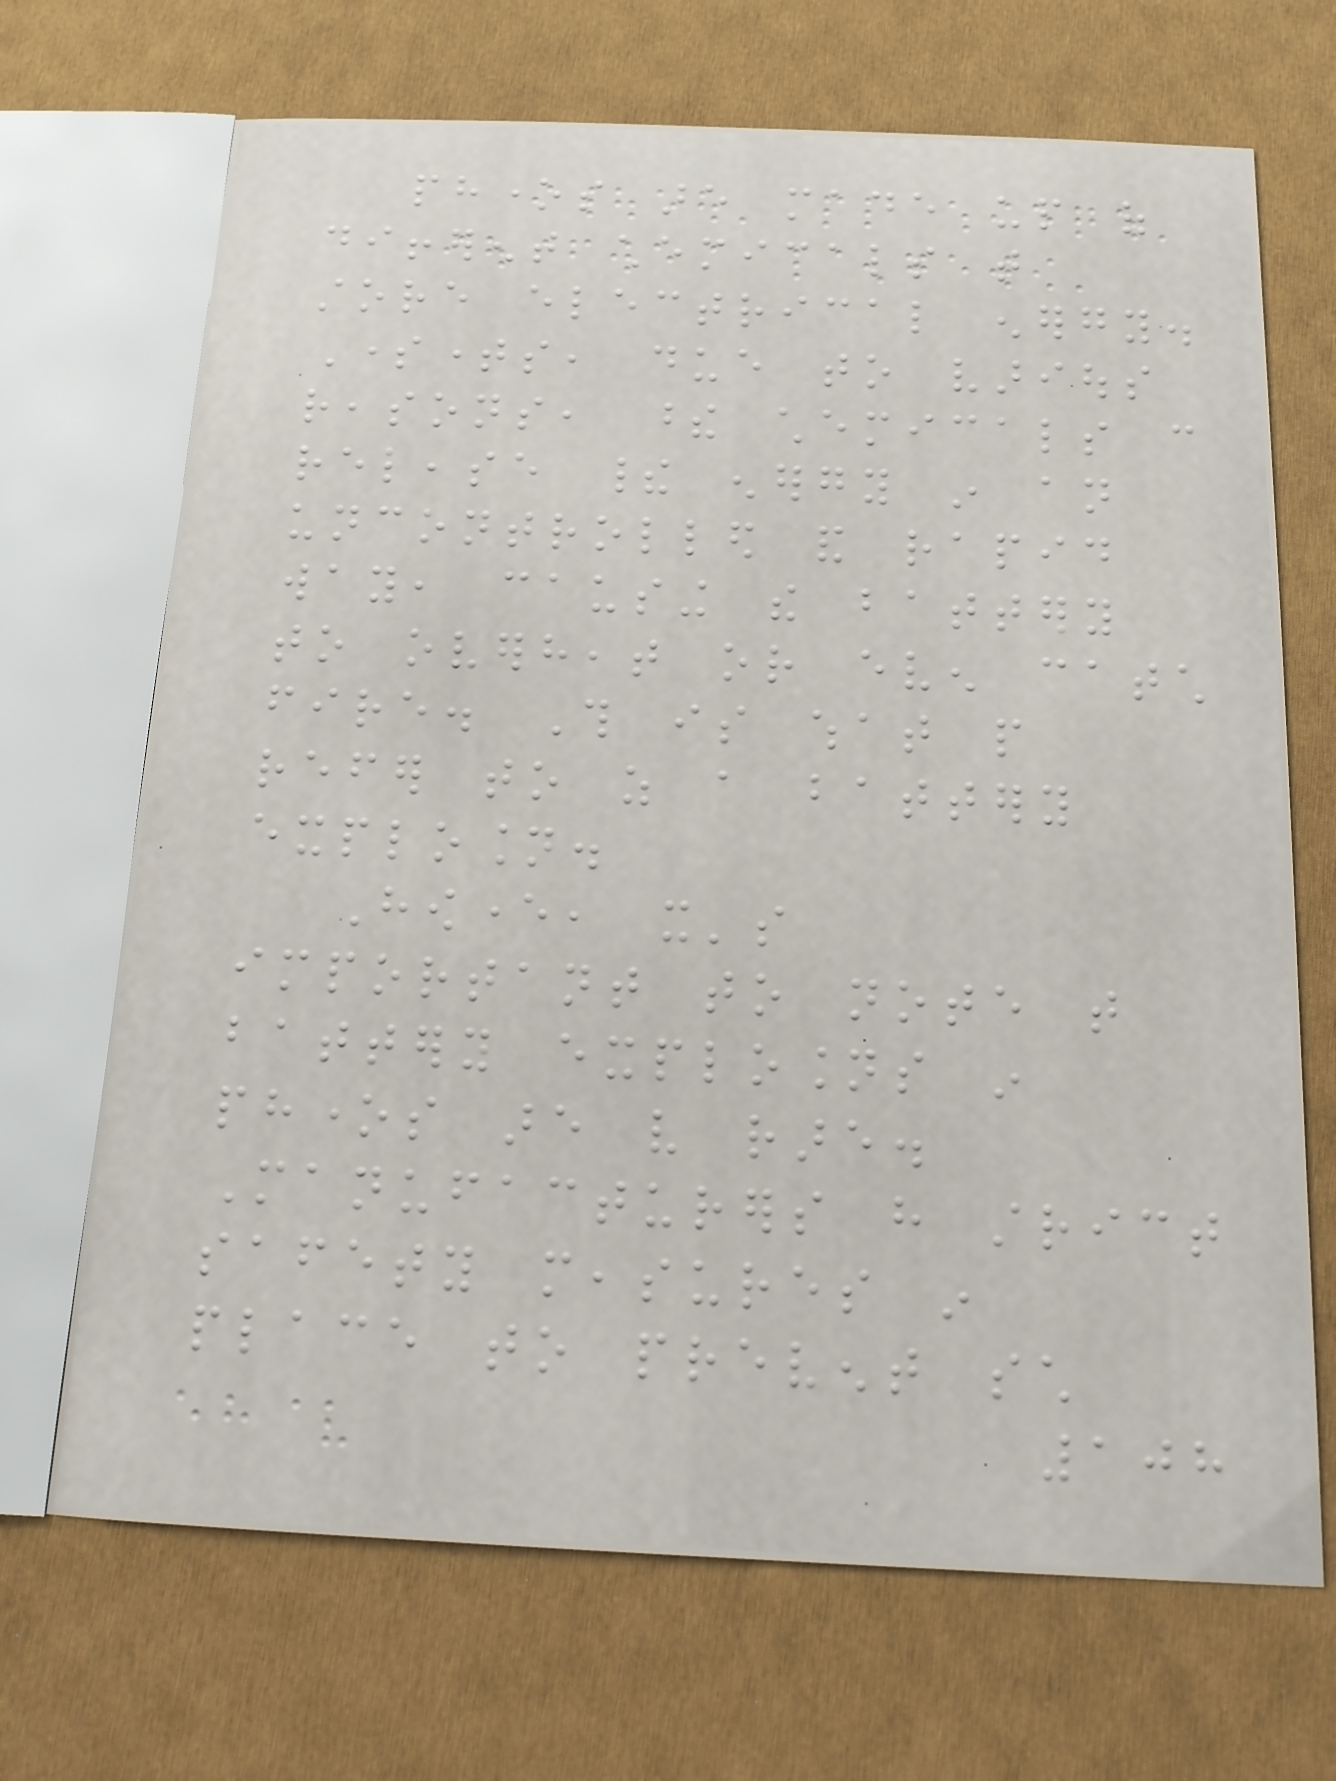phones are made up of
different chemicals that
store electrical energy.
Sometimes, due to various
reasons, these chemicals can
release their energy in an
uncontrolled and rapid
way, causing the battery
to overheat or even catch
fire. This is what people
refer to as a battery
explosion.
However, it's
important to note that
battery explosions in
phones are very rare.
Manufacturers have strict
safety measures in
place to prevent such
108
